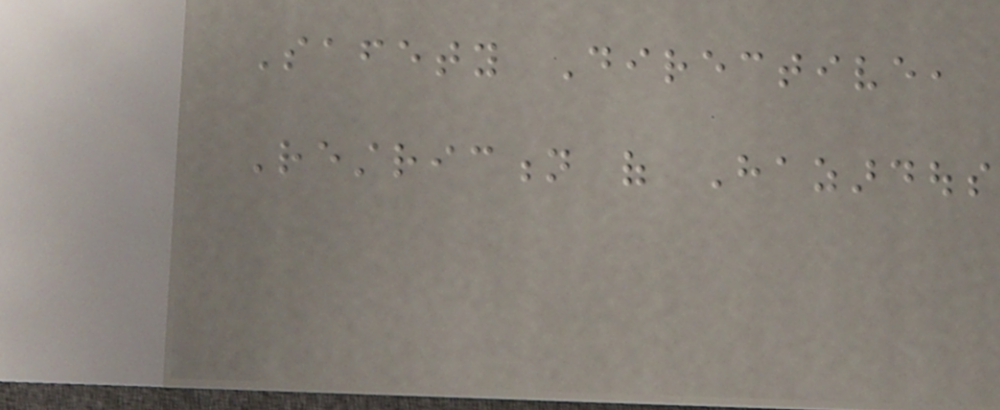Safety Directive,
Restriction of Hazardous
